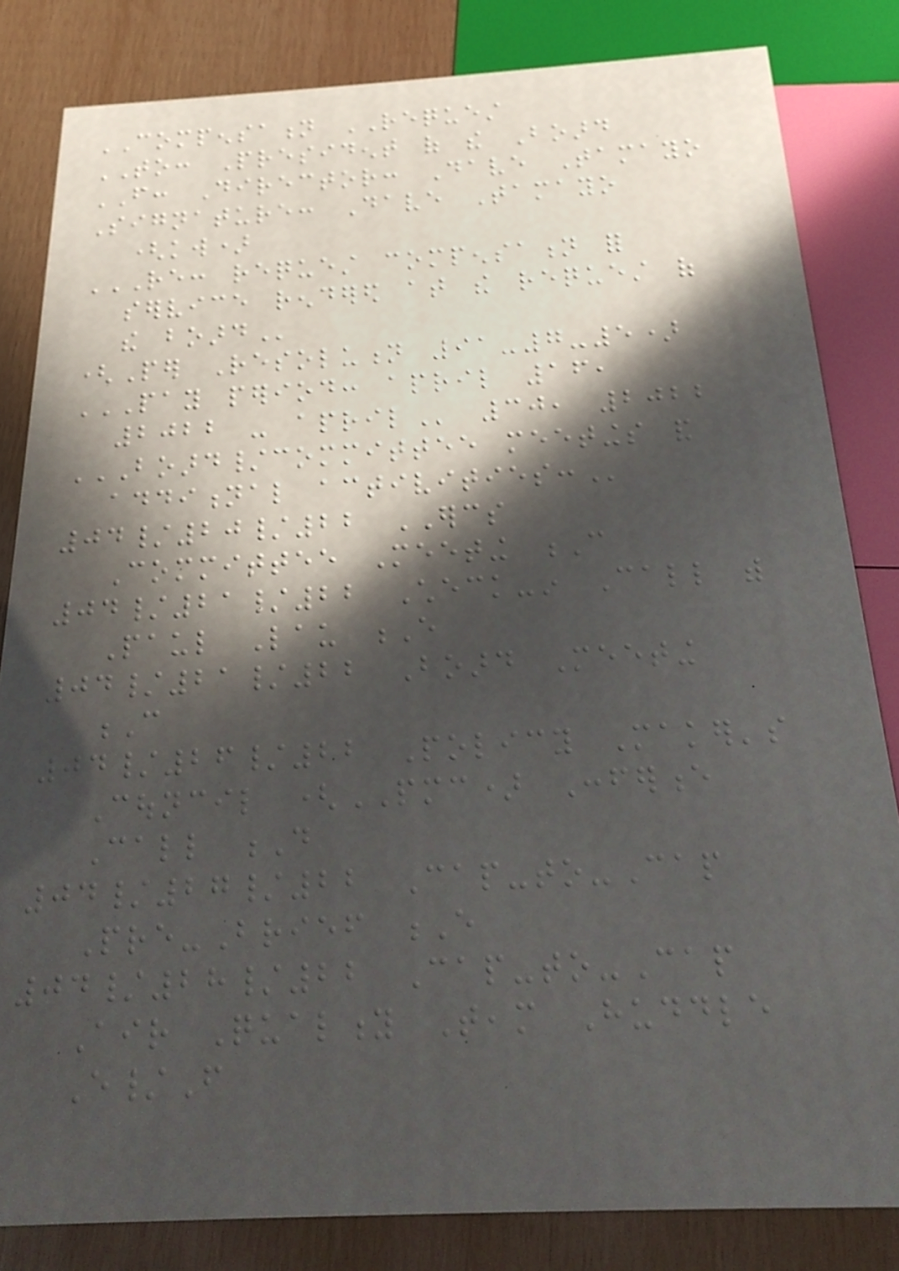COMPENSATION REQUEST
TO: President of the Board
FROM: Director: Dave Tamayo
Signature: Dave Tamayo
(kw)
RE: REQUEST COMPENSATION FOR
SERVICE RENDERED AT THE REQUEST OF
THE BOARD
(Per Resolution 91-7-5)
PAY PERIOD: APRIL 16,
2022 - APRIL 30, 2022
BOARD/COMMITTEE MEETINGS AND
ADDITIONAL ACTIVITIES:
04/20/22 ERCS
Committee Meeting C
04/21/22 Check-in Call with
Paul Lau E
04/21/22 Board Meeting
C
04/26/22 Policy Maker's
Council (PMC) Conference
Call D
04/27/22 Cap-to-Cap
Pre-Brief E
04/28/22 Cap-to-Cap
Air Quality Team Huddle
E/F
